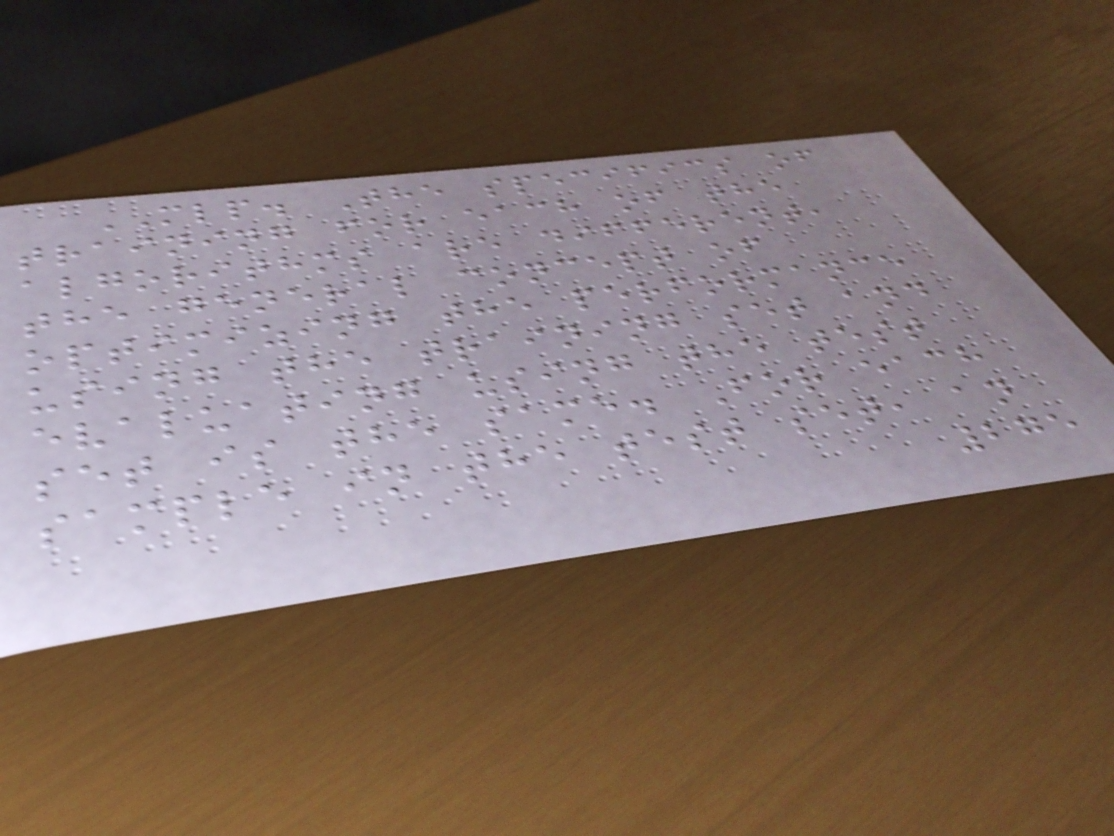MLP. The specifics of
training for each of the
algorithms are different,
the general concept of
optimizing the performance
using the training set and
evaluating using the test
set is the same. For each
sample in the test set, an
275
